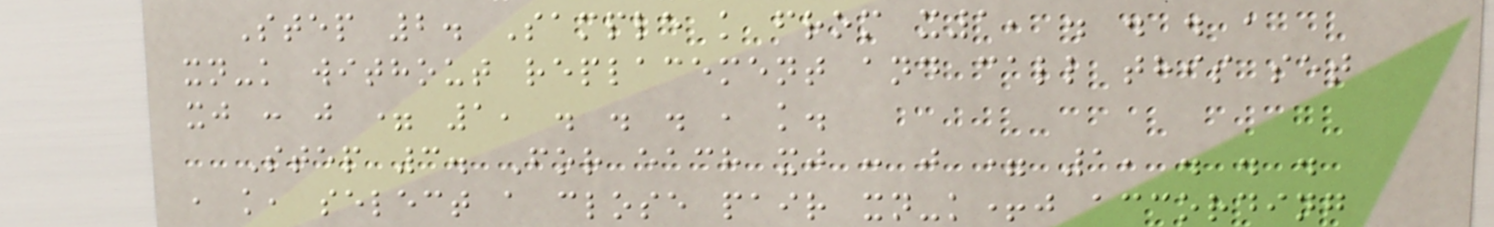Step 2. Sample k from x1, . . . ,
xn-k without replacement and call this set
xj : j = 1, . . . , k.
Step 3. For each xj : j = 1, . . .
, k, select a close pair xn-k+j according
